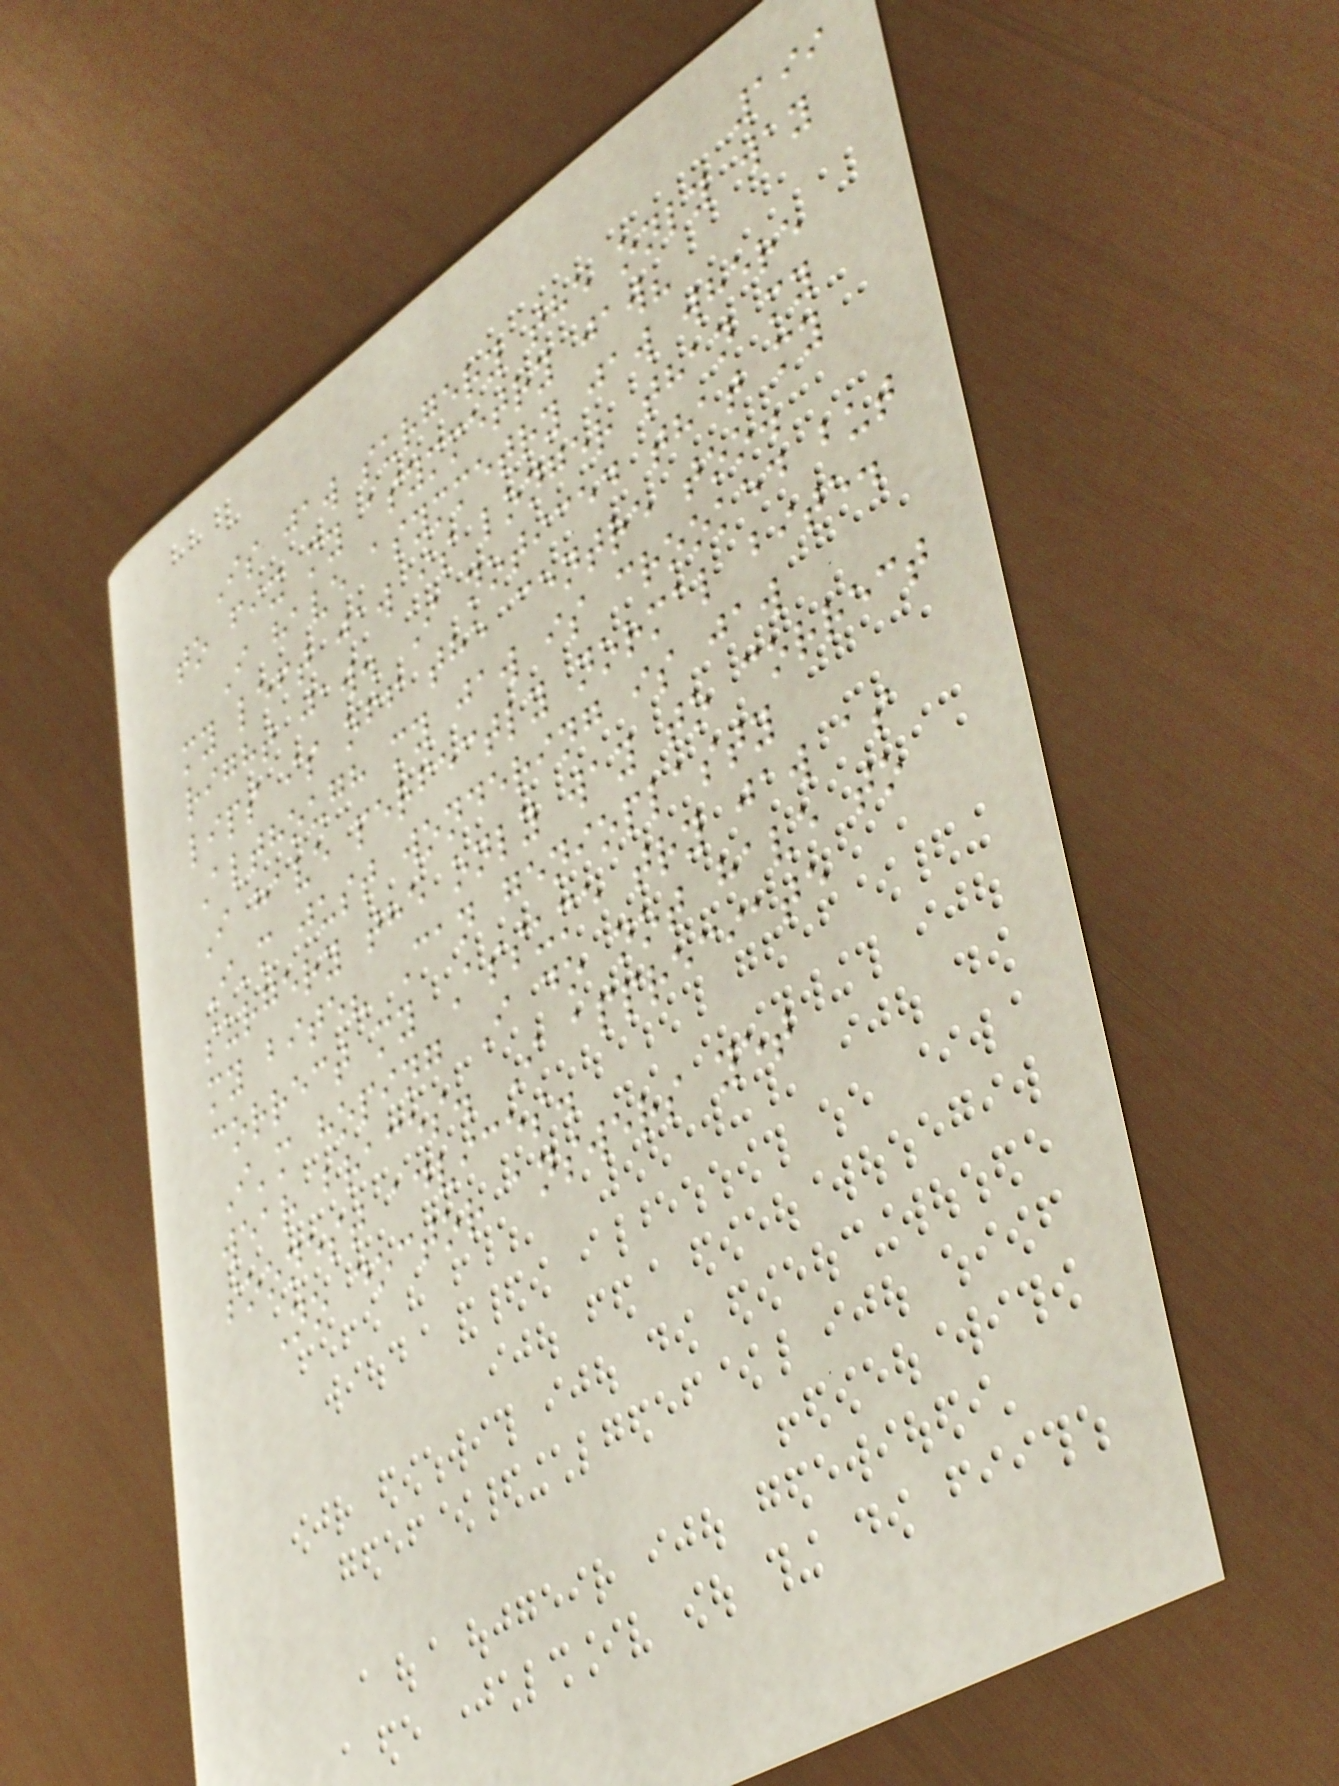199
Is jaw surgery the only way
to fix my asymmetry jaw?
I have asymmetry jaw where
my left jaw is longer than my
right jaw. I noticed that my
lips is off the centre too.
Although my jaw is crooked but
I have perfectly normal bite.
I'm just wondering is jaw
surgery the only way to correct
my bite? Can genioplasty
correct my Assume try jaw as
I'm hoping I do not have to
wear braces. I appreciate
soonest advices.
No doctor answers yet
